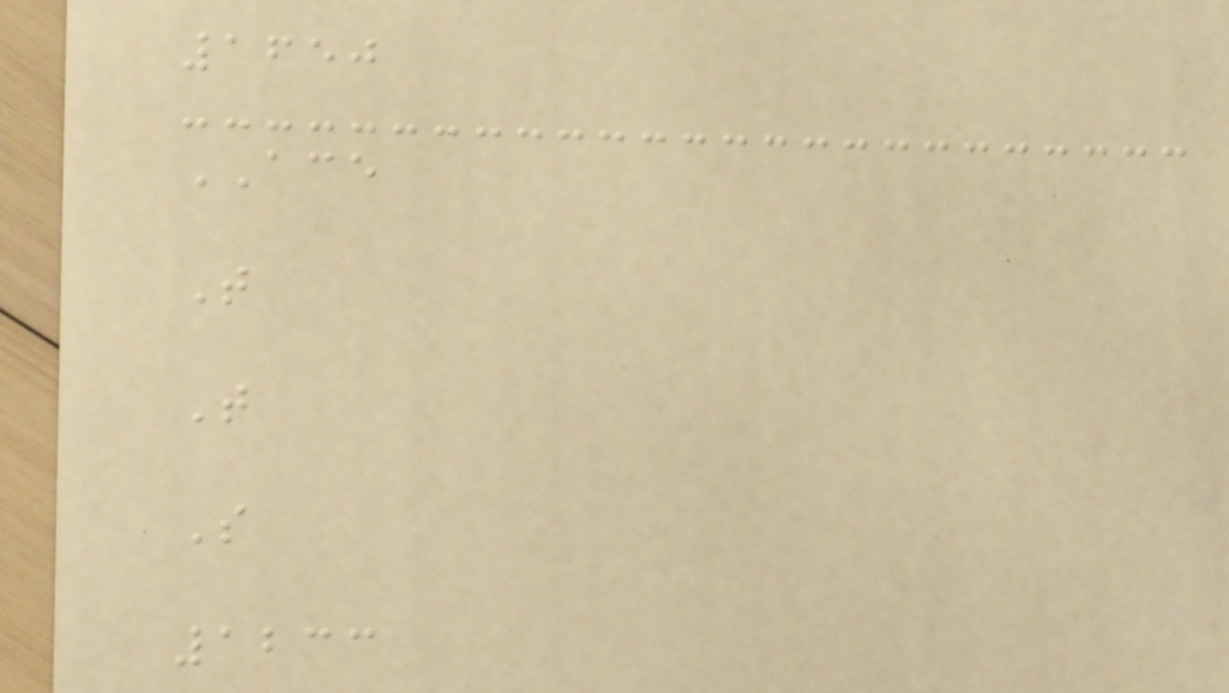1650
ACE
T
T
S
1233
